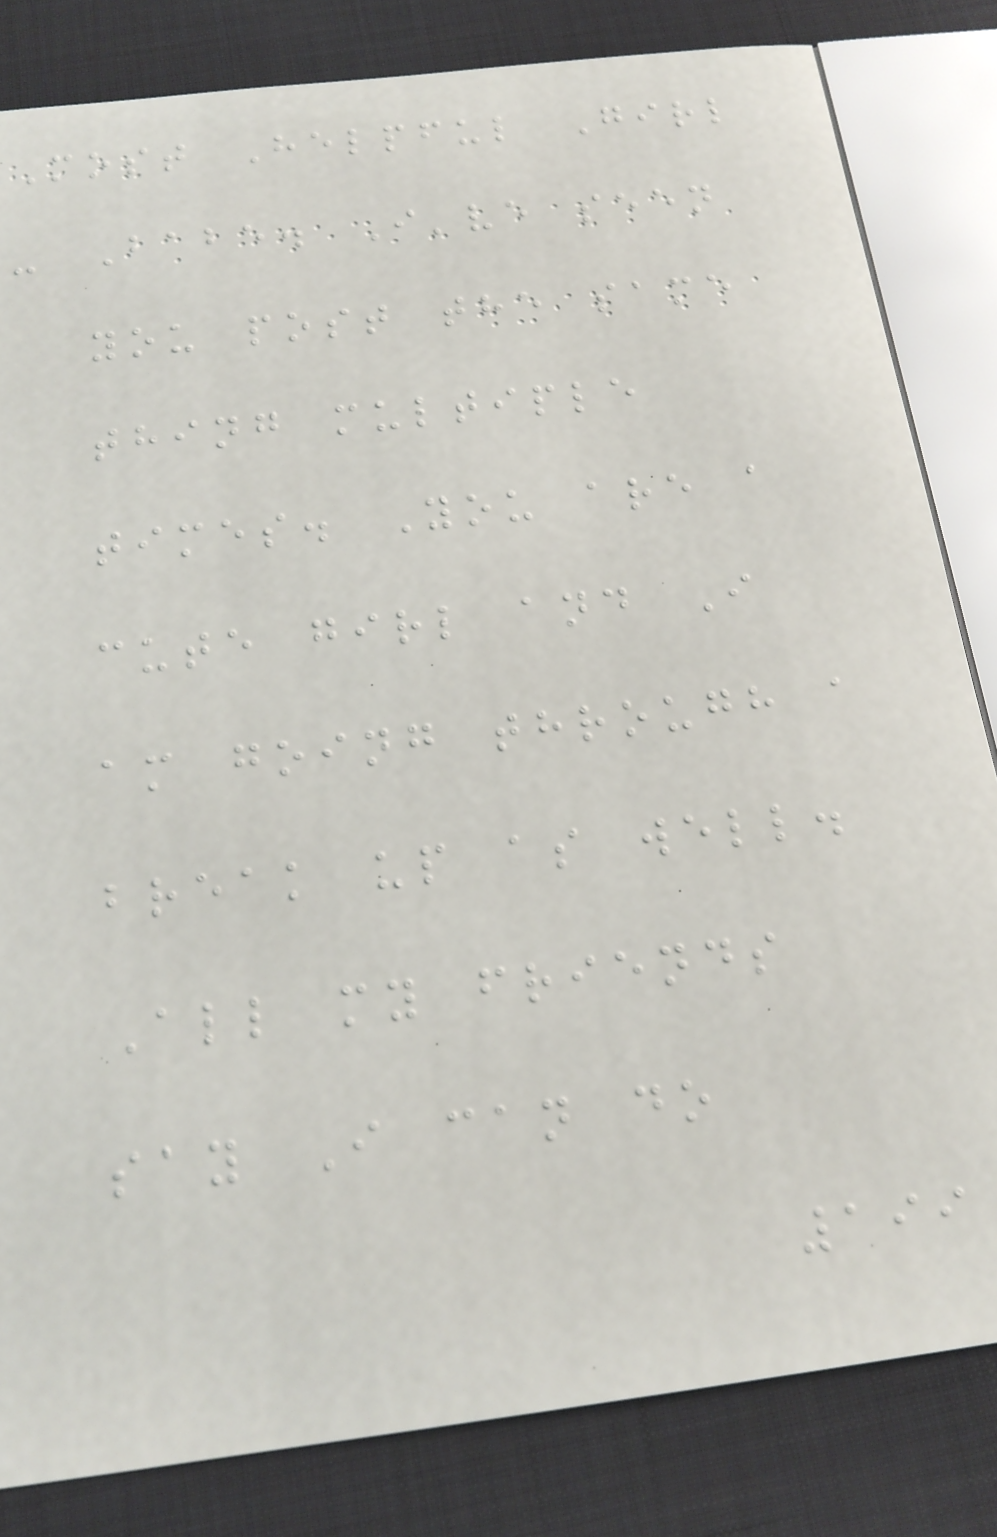Most Helpful Girl
- Babe. I've seen
you post the same
thing multiple
times. You are a
cute girl and I
am going through a
break up as well.
All my friends
say I can do
199
